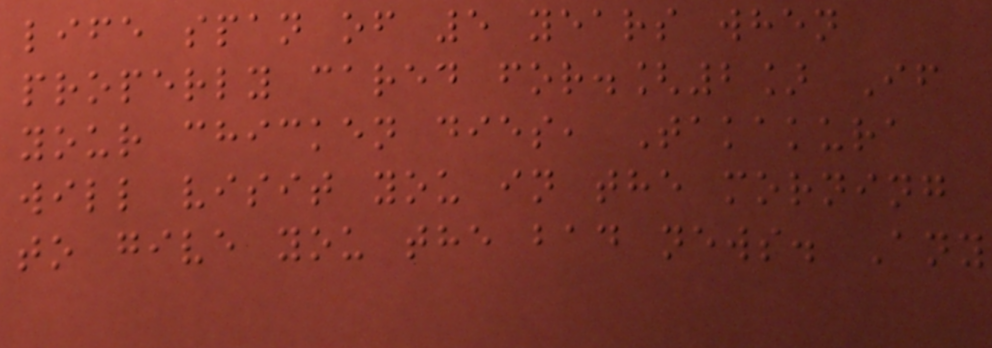life span of 5 years when
properly cared for.[2] If
your chicken dies, Takakura
will visit you in the morning
to give you the bad news. Any
